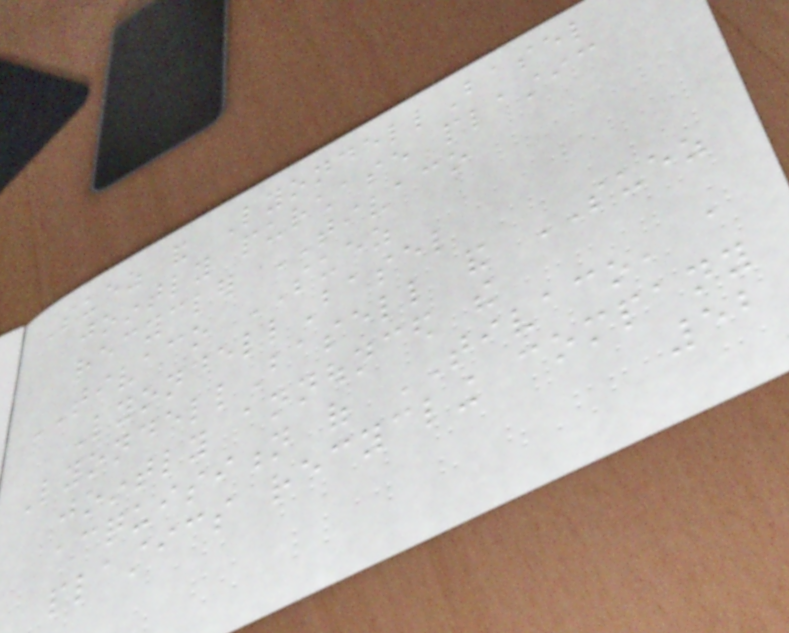Suez and LyondellBasel
jointly purchase plastic
recycler TIVACO
TIVACO SUEZ
LyondellBasel
LyondellBasell and SUEZ
jointly announced the
acquisition of TIVACO, a
plastics recycling company
52
